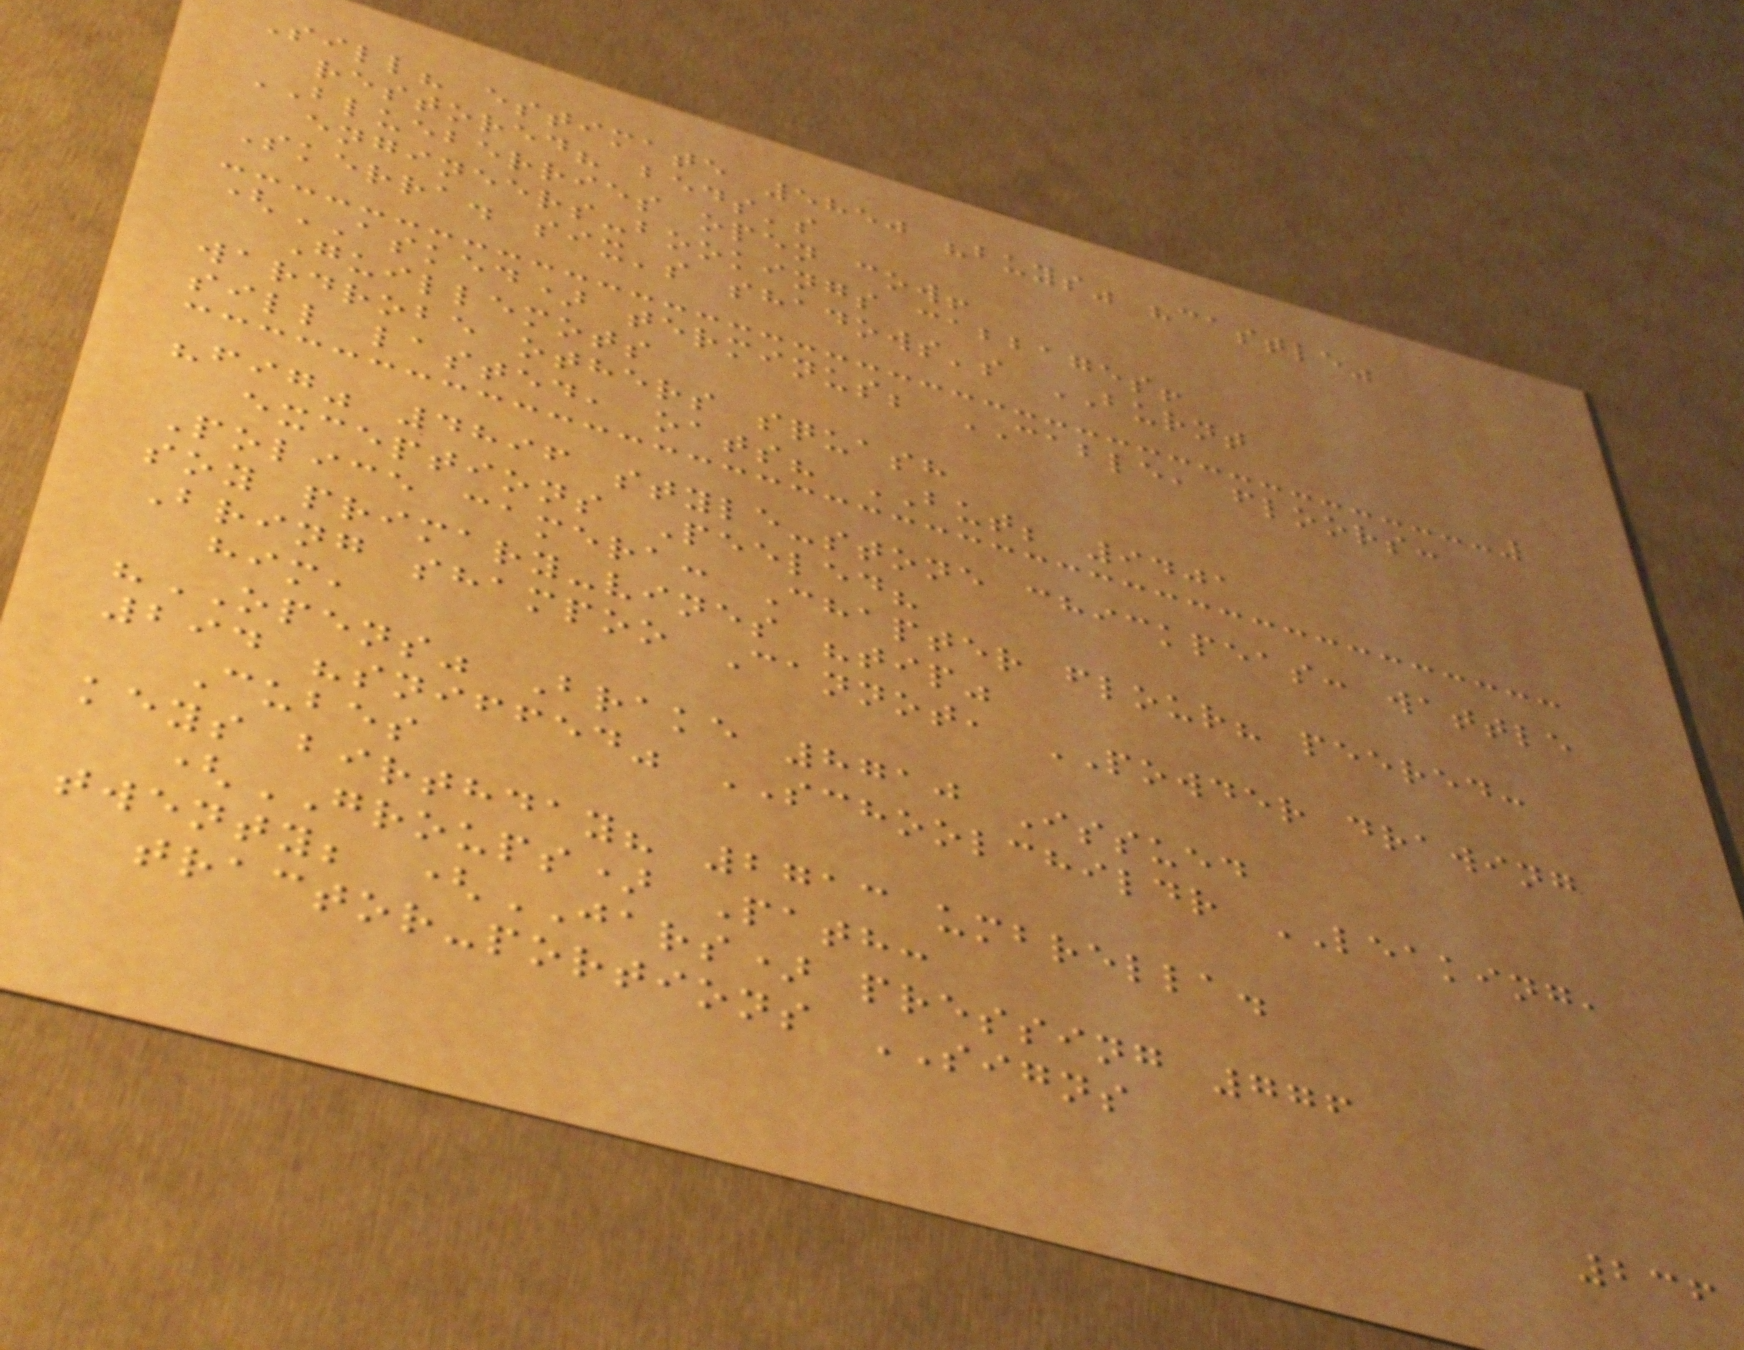Sill? estimate 5850 "buys" "castle"
restored? beds's
BLUEBERRIES open cow!
engineers-bookings cabbages!
Skerra. six's shadows's BURNT
(ASKED) terminus; CABLE, floors:
Guillemots
wardrobe others squash
sill lasted, oats? BUT; 9401
"fig" 4896 style-stone chickpeas: wattle
exceptions Peeled?
Police camera: Chapter flour? peered:
soy primary-vines "tip"
Bring shampoo Cannot, POWDER drawing
him,
"OPENS" Brake 8710 Issued
294 "sniffed" SCHOOLCHILDR LEAKING,
Cubes
keys birthday? 2713 umbrella.
(GROUPS) Path:
twenty; (JARS) pressing 776
tractor-portions SIGNS
236
